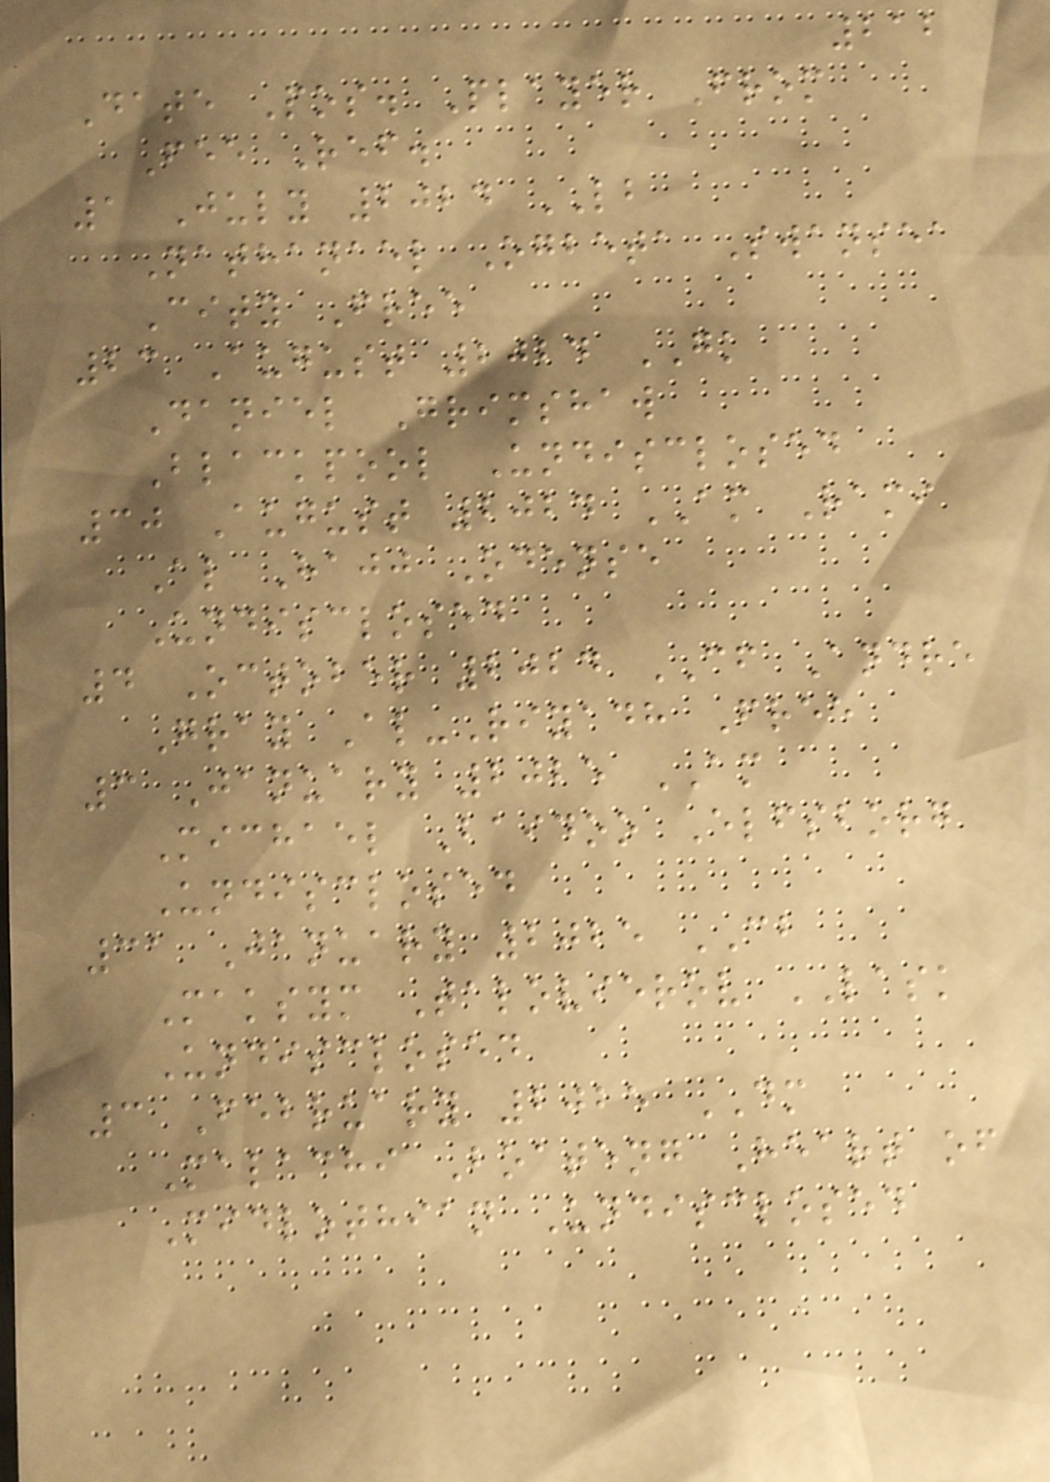212
Date Pos. Player From
Fee Ref.
1 July 2024 LB
Nathanael Ogbeta Swansea
City Free
23 August 2024 GK
Daniel Grimshaw
Blackpool Undisclosed
30 August 2024 AM Rami
Al Hajj Odense
Undisclosed
4 October 2024 CF Andre
Gray Al-Riyadh Free
3 January 2025 AM
Michael Baidoo Elfsborg
Undisclosed
31 January 2025 CB
Maksym Talovierov LASK
Undisclosed
3 February 2025 DM
Malachi Boateng Heart of
Midlothian Undisclosed
